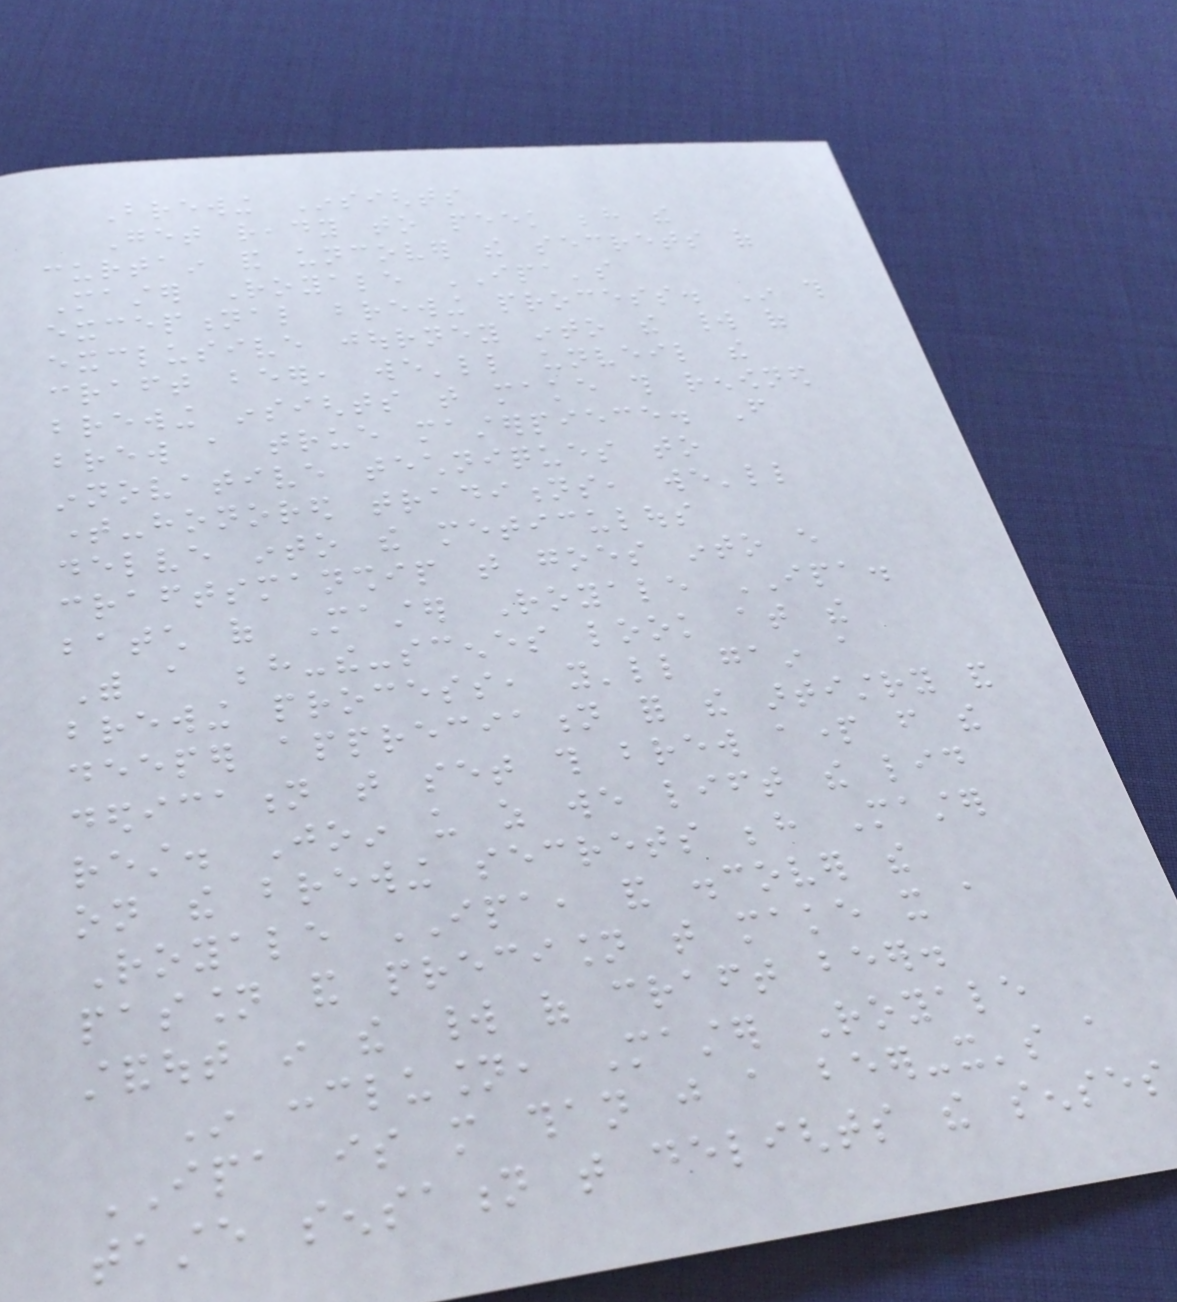Brewing Insights
Get ready to peek behind the
curtain and uncover the secrets of
Master Royale IPA's
exceptional brewing process. In this
exclusive journey into the world of
craft beer, we'll unveil the
brewing insights that make this renowned
brew a true masterpiece. From
innovative techniques to
time-honored traditions, we'll
delve into the meticulous
craftsmanship that goes into every
batch of Master Royale IPA.
With a behind-the-scenes look at the
brewing process, you'll gain a
deeper appreciation for the artistry and
dedication that set this brew apart from the
rest. Join us as we lift the lid
on the brewing secrets behind Master
Royale IPA, and discover the
passion and precision that make it a
standout in the world of craft beer.
In conclusion, Master Royale
IPA is more than just a beer-it's a
taste sensation that delights the senses
